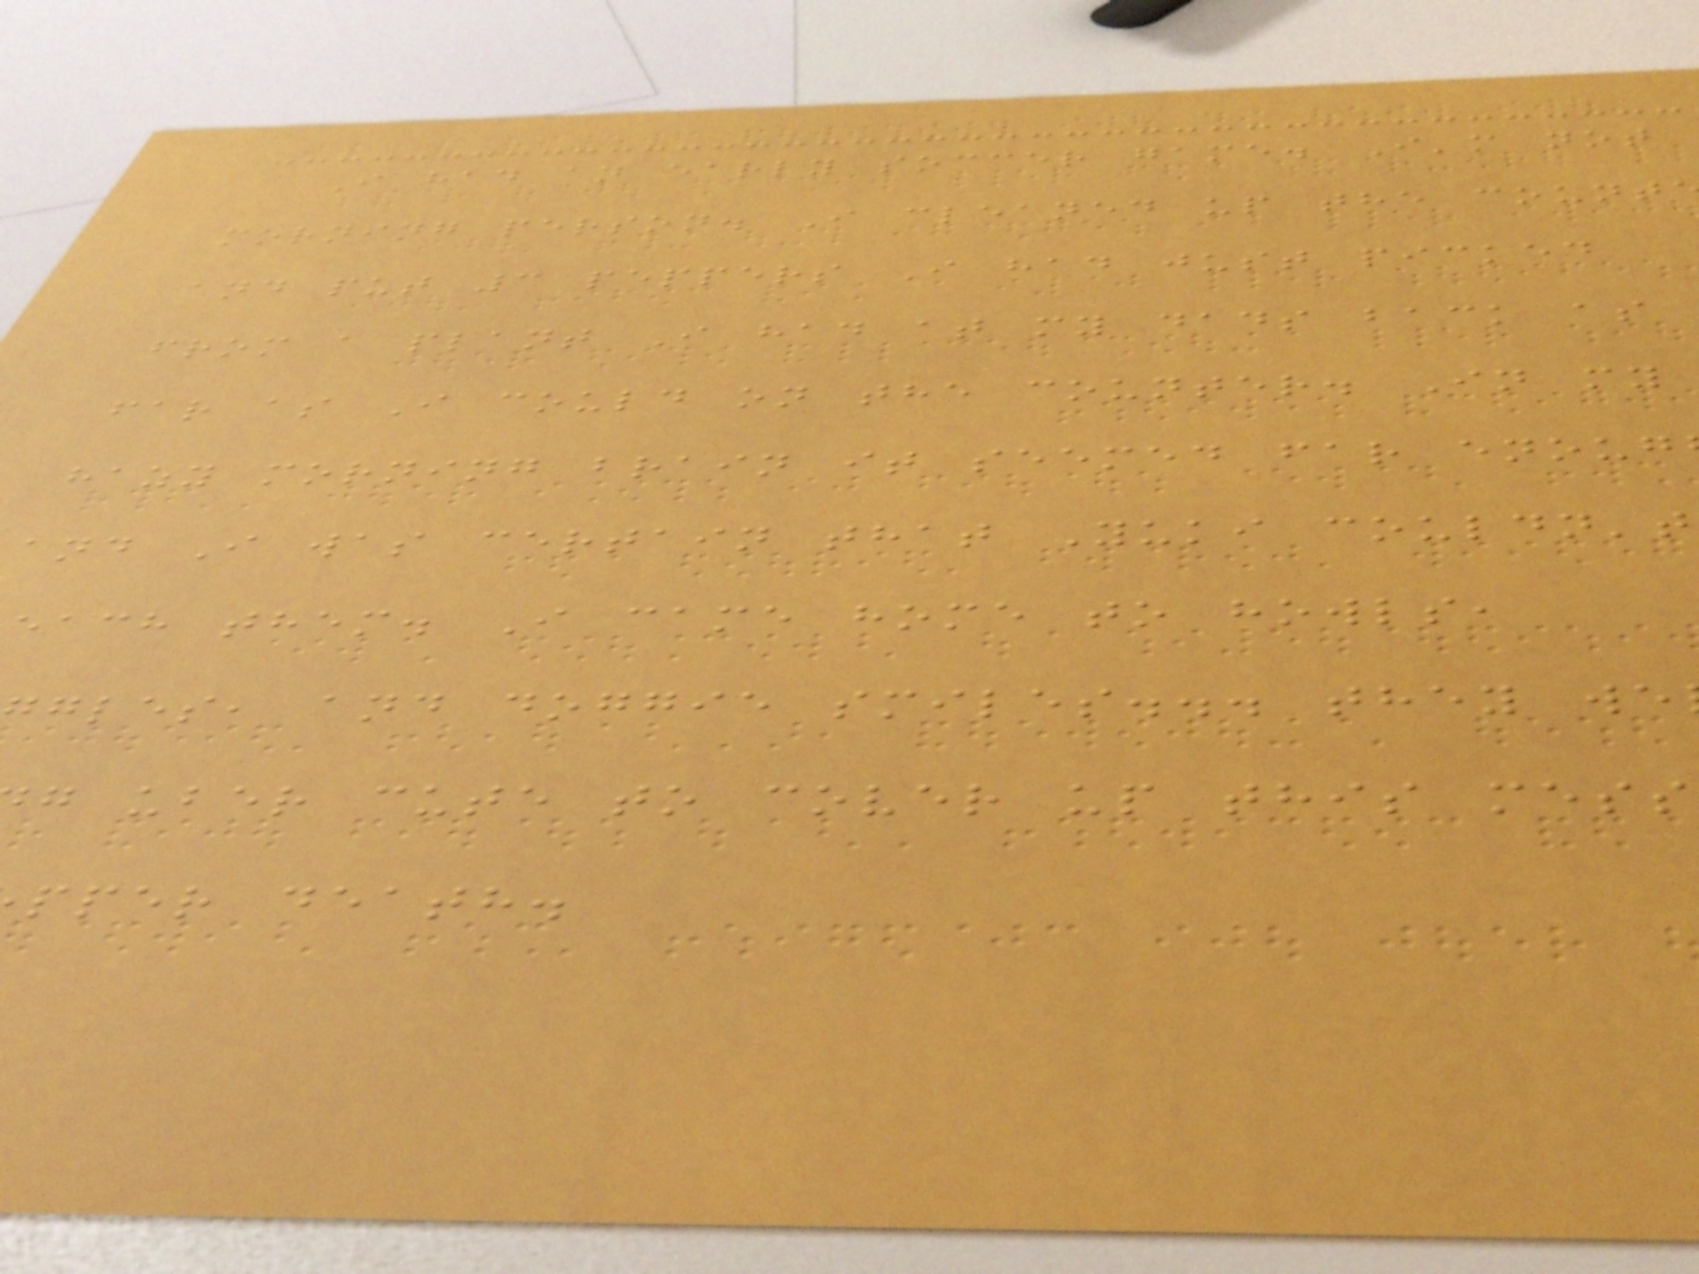I had an early soccer game. I'm not
morning person. I cleaned up the count
and put 3 peppers I had just picked
from a plant I had at my dads back as
far as I could on the counter. In my
hazy morning brain it seemed far enoug
and I was certain that Yuki couldn't
each them. I came home to howls,
gles, and doggie smiles... they we
g uber cute to cover up this mess
pper death.
